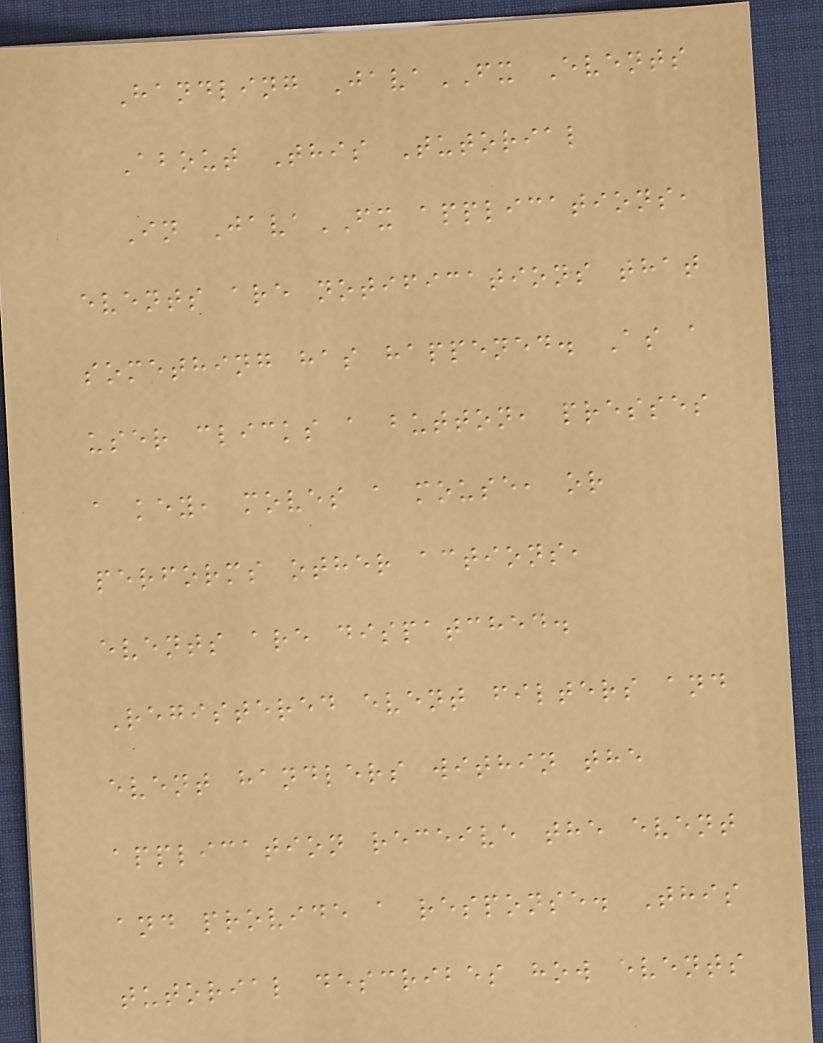Handling JavaFX Events
About This Tutorial
In JavaFX applications,
events are notifications that
something has happened. As a
user clicks a button, presses
a key, moves a mouse, or
performs other actions,
events are dispatched.
Registered event filters and
event handlers within the
application receive the event
and provide a response. This
tutorial describes how events
